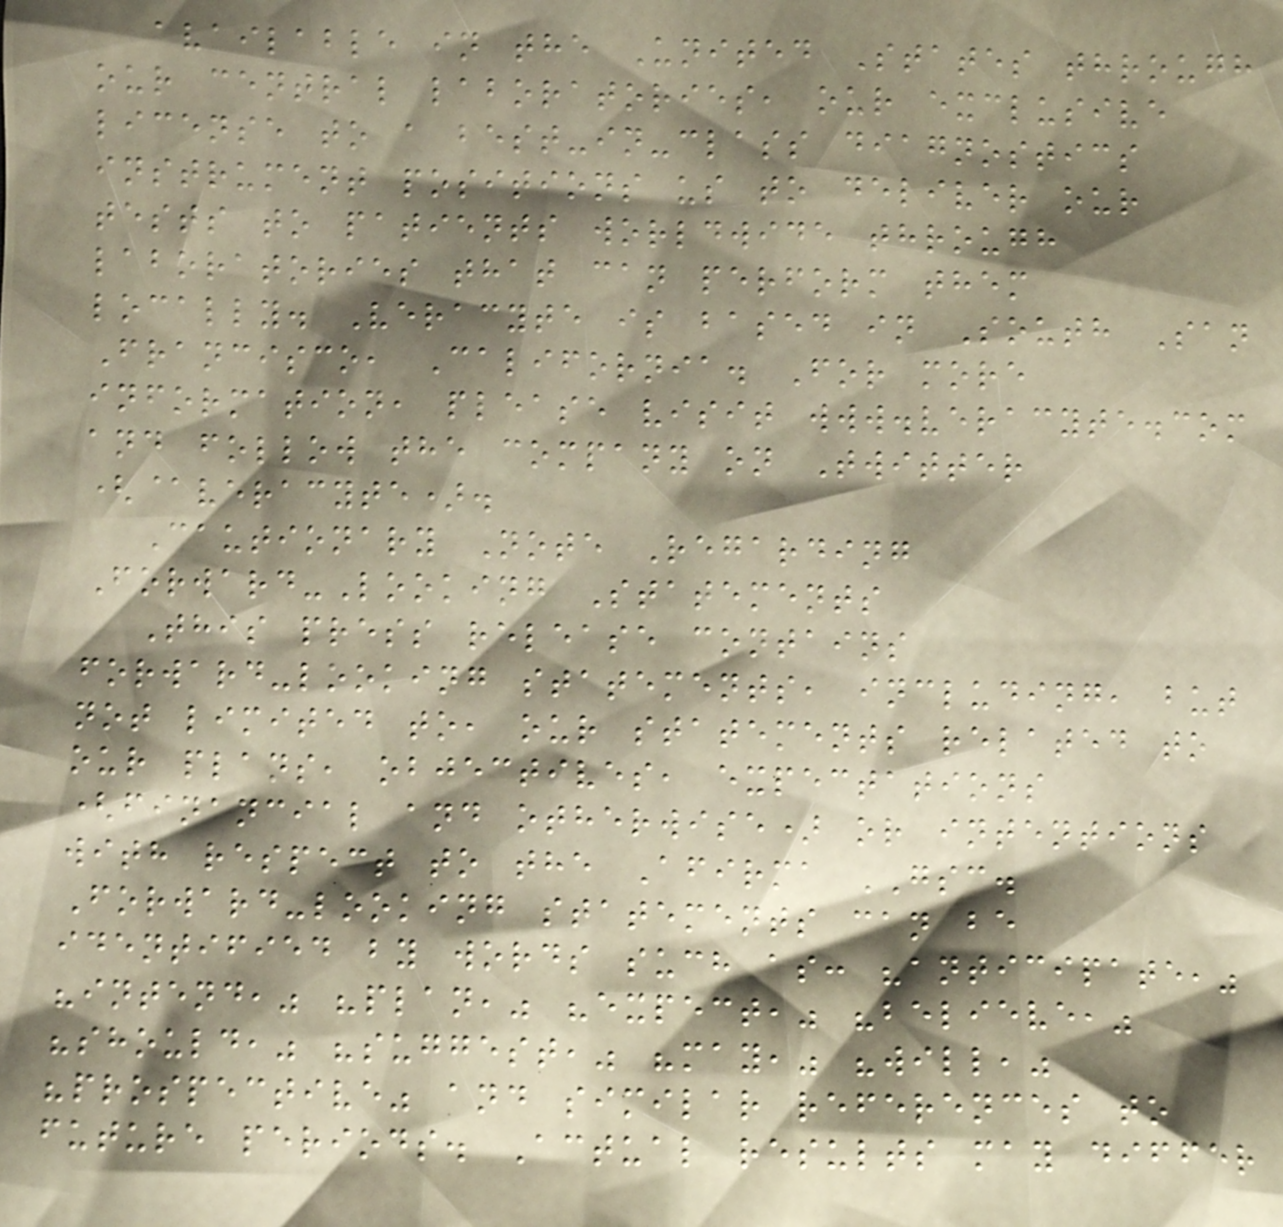available in the United States through
our central laboratories, our exclusive
license to a best-in-class diagnostics
instrument positions us to deliver our
tests to patients worldwide through
laboratories that can perform them
locally. Veracyte is based in South San
Francisco, California. For more
information, please visit www.veracyte.com
and follow the company on Twitter
(@veracyte).
Cautionary Note Regarding
Forward-Looking Statements
This press release contains
forward-looking statements, including, but
not limited to, our statements related to
our plans, objectives, expectations
(financial and otherwise) or intentions
with respect to the Afirma GSC.
Forward-looking statements can be
identified by words such as: "anticipate,"
"intend," "plan," "expect," "believe,"
"should," "suggest," "may," "will,"
"prospective" and similar references to
future periods. Actual results may differ
